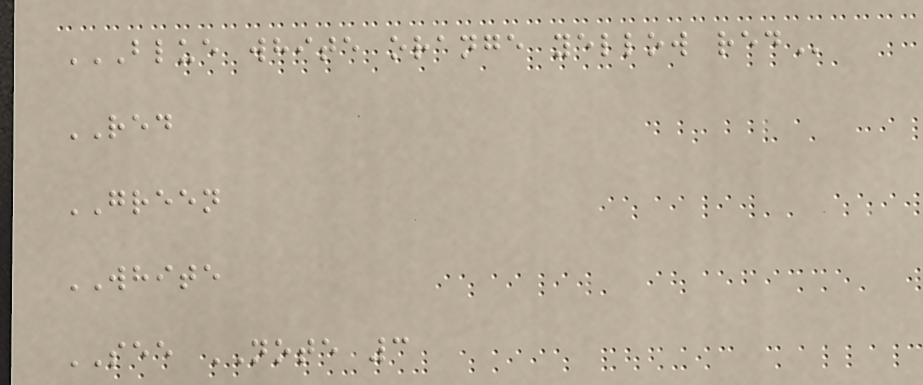BLUE WHITE ORANGE YELLOW RED
RED
GREEN
WHITE
SEE NOTE 3
